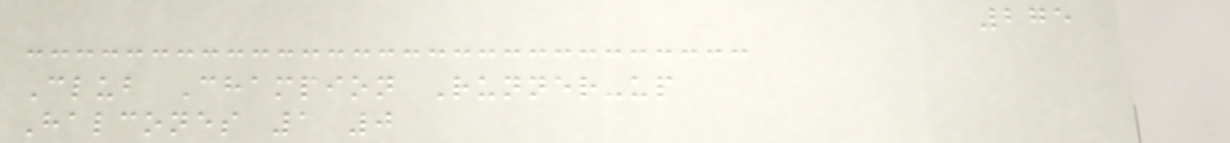275
Club Champion Runner-up
Halcones 1 0
